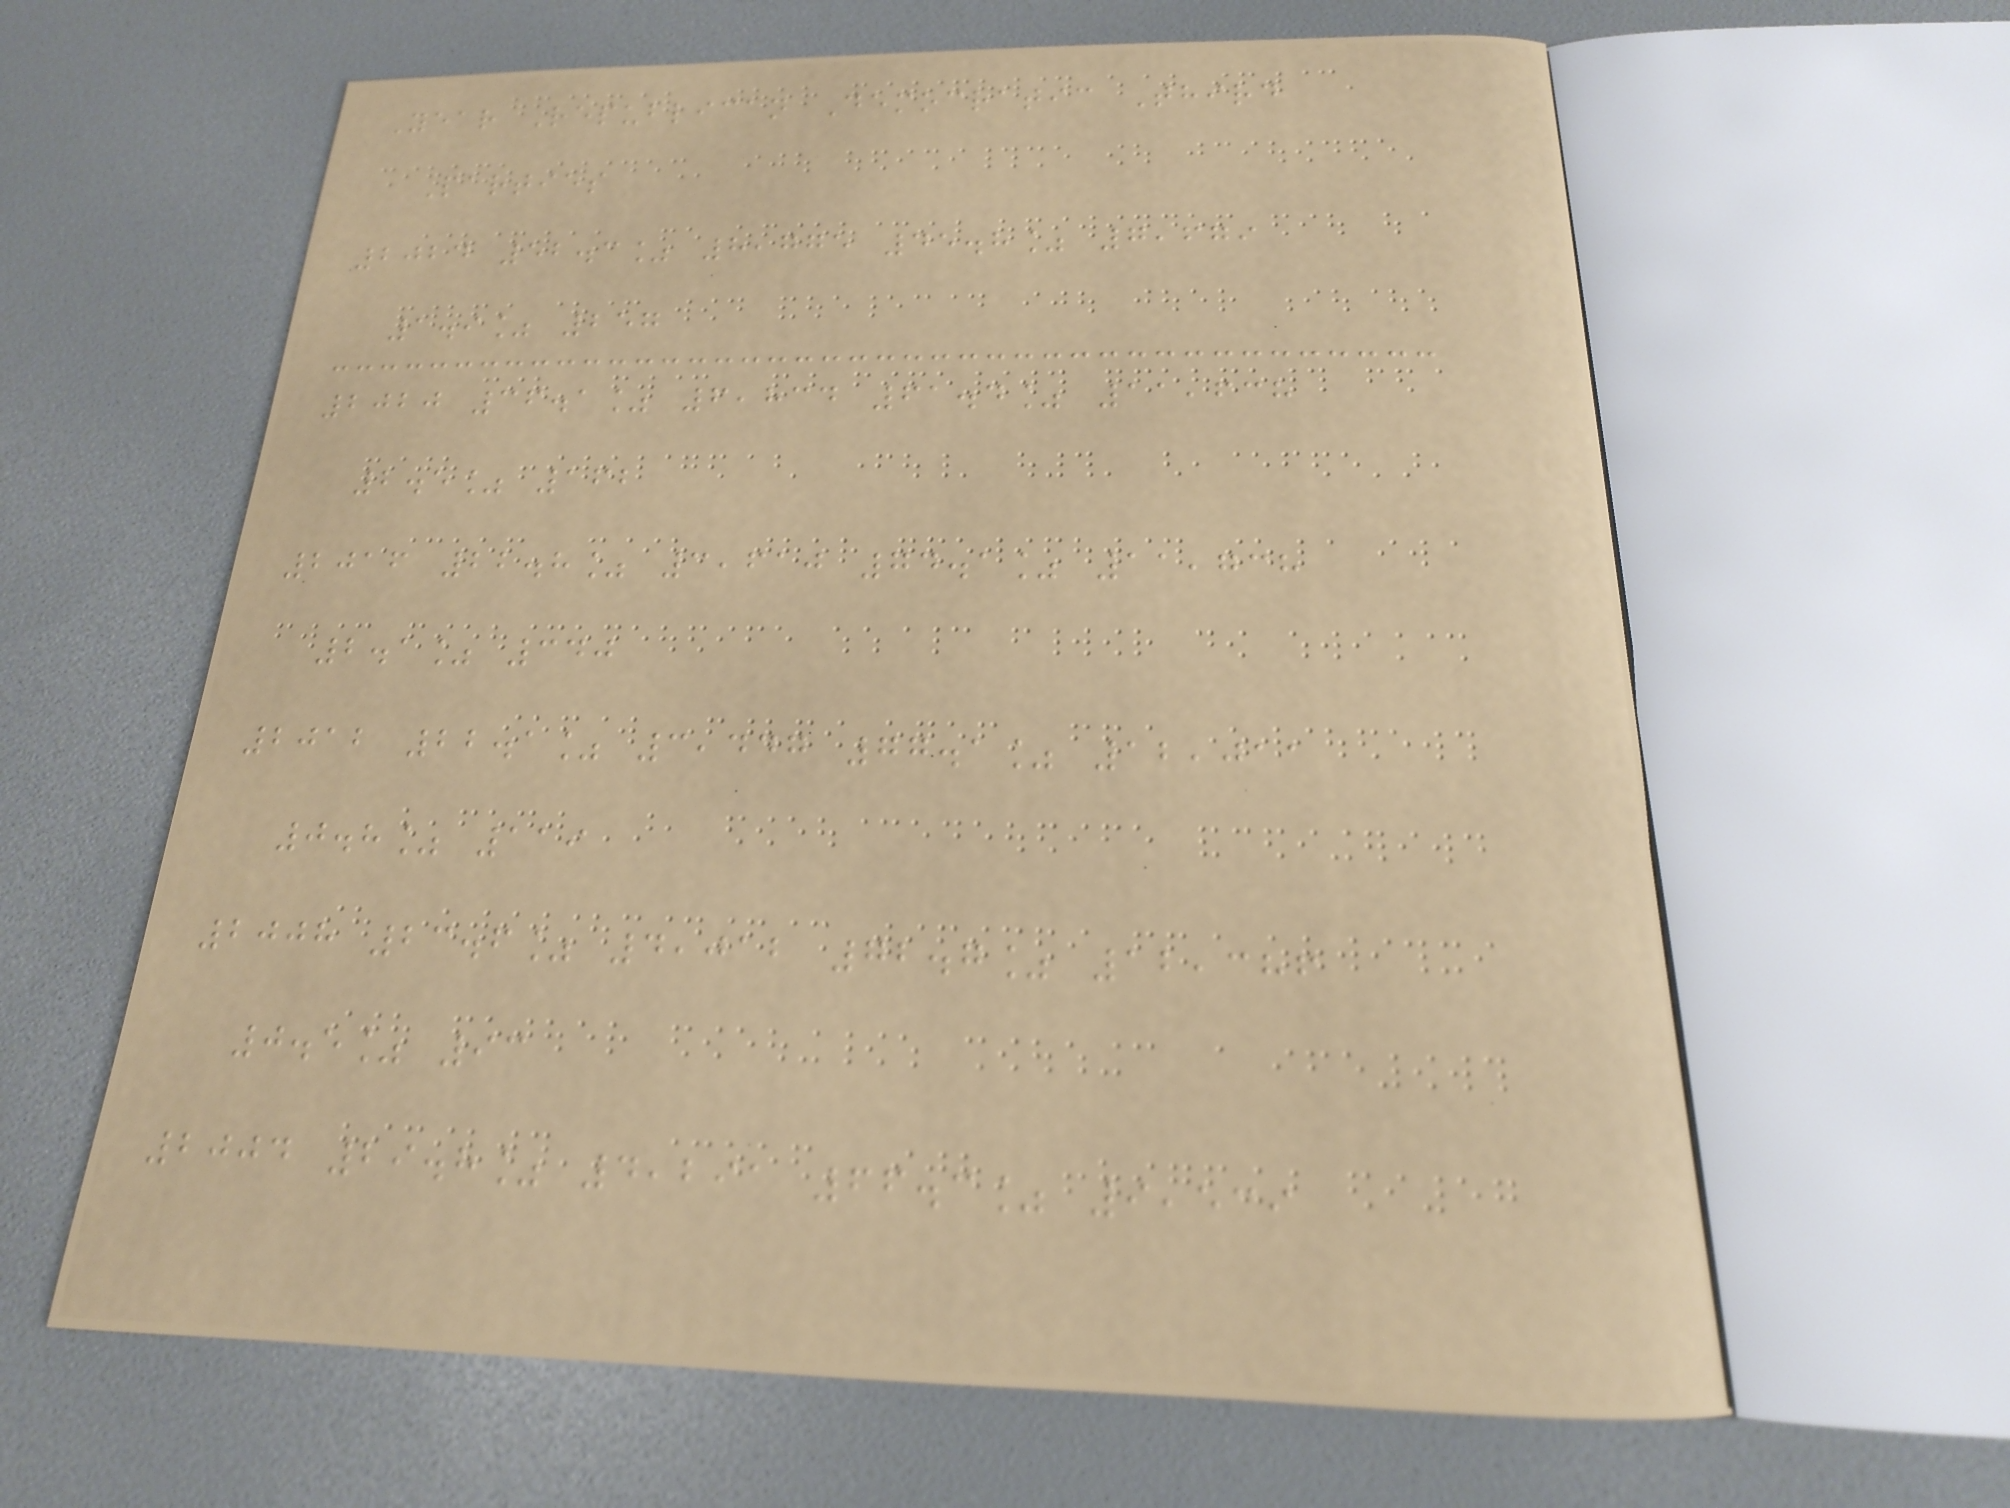Year Republican Democratic Third
Parties
2024 52.3% 8,775 45.8% 7,679
1.9% 257
2020 36.1% 6,834 61.4% 11,638
2.5% 162
2016 22.8% 3,610 74.1% 11,738
2.1% 340
2012 22.1% 3,447 77.1% 12,011
0.8% 119
2008 23.6% 4,012 72.7% 12,386
0.5% 93
2004 29.8% 4,291 66.3% 9,539
